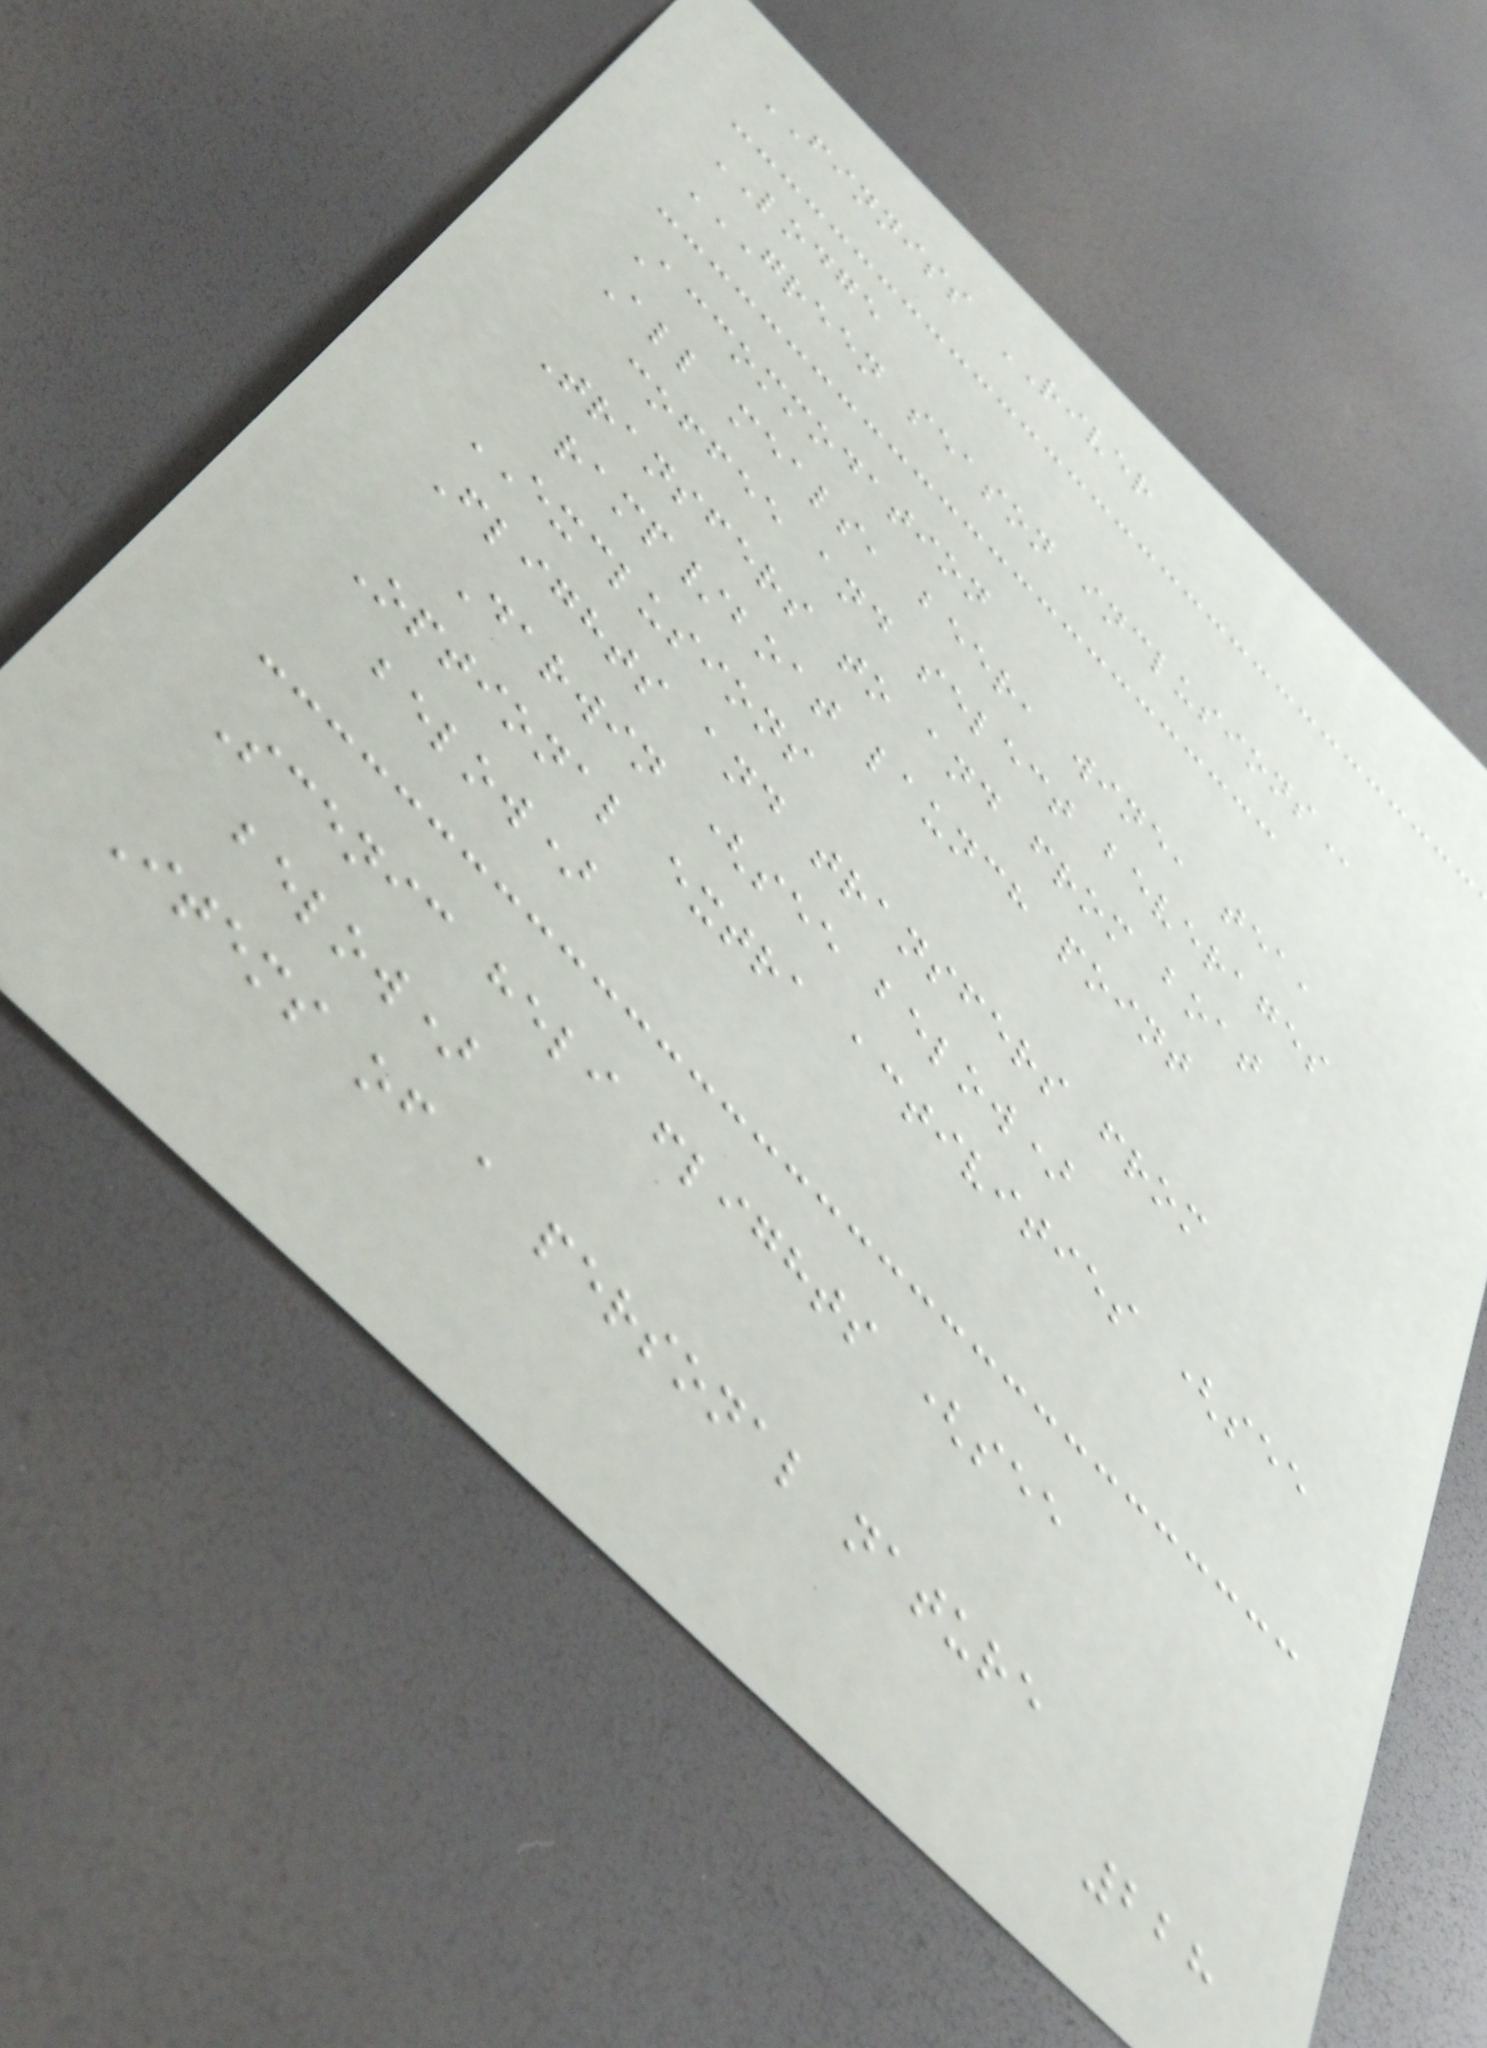FINNISS RIVER
LODGE
GREEN SEASON INCLUSIONS
Accommodation
All meals, beer, wine, tea,
coffee and select beverages
Transfers to and from boat
ramp/boat launch point
EXCLUSIONS
Flights and transfers from
Darwin (see below)
Optional extra activities (see
below)
Scenic heli flights (see
below)
Items of a personal nature
228
